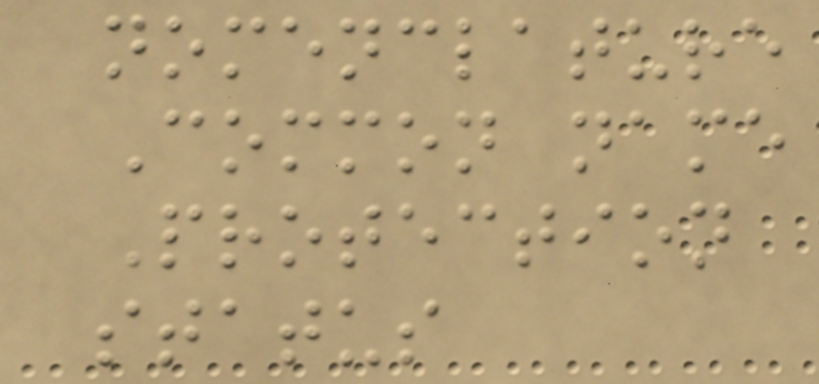nomenclature
Common name
Protection
status
